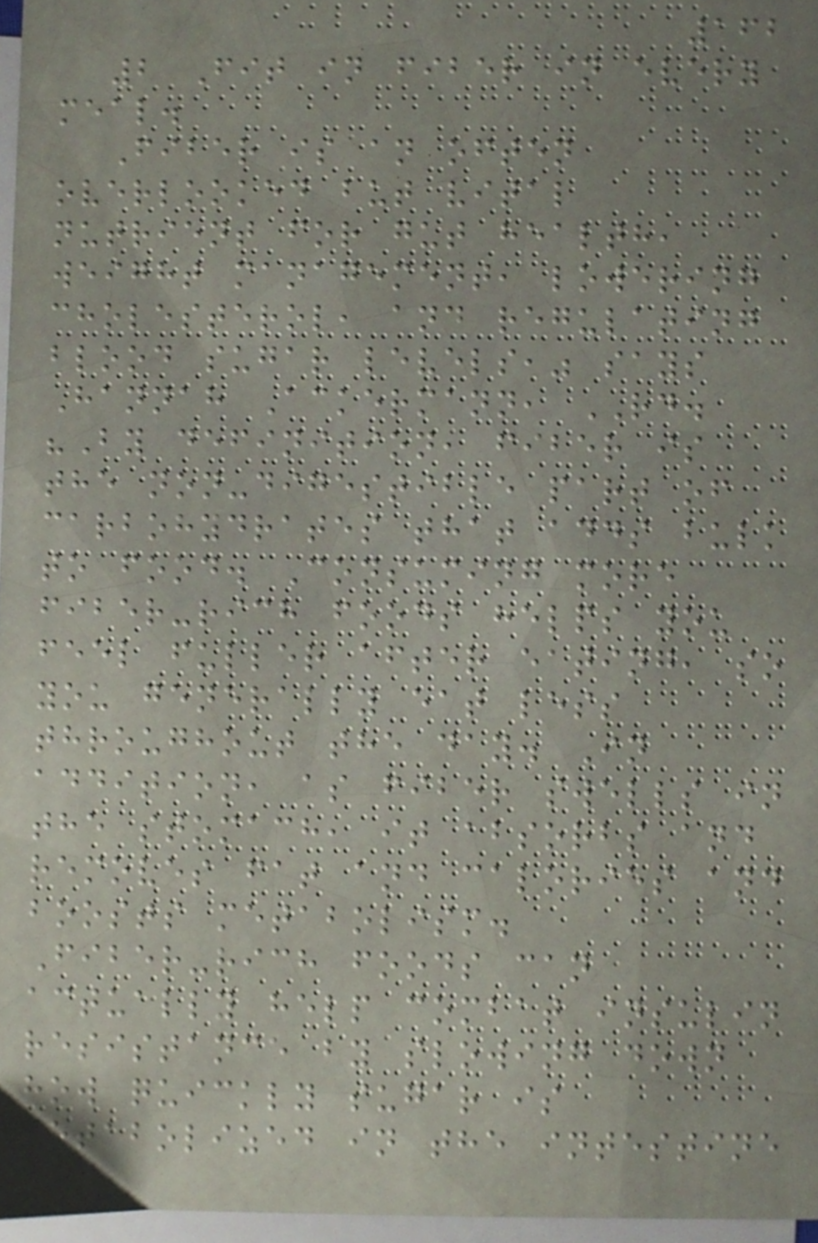162
2 Fit in fiber in every
meal.
Fiber is an often
overlooked but vital
nutrient for gut health,
weight management, lowering
cholesterol, and regulating
blood sugar levels," says
Hannah Ackermann, RD.
"By definition, fiber is
the non-digestible part of
carbohydrates that adds bulk
to food. Consuming more
fiber-rich foods helps you
feel fuller after eating, so
you generally eat less
throughout the day. In
addition, as fiber swells in
the stomach, it absorbs and
removes fat and calories and
boosts metabolism.
Fiber-rich foods can
actually help combat insulin
resistance by slowing down
how quickly sugar is
metabolized in the intestine
